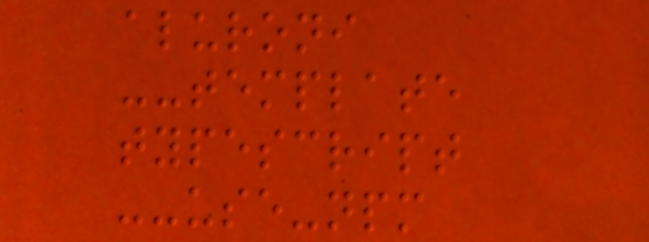aluroni
--template
typescript
--use-npm
